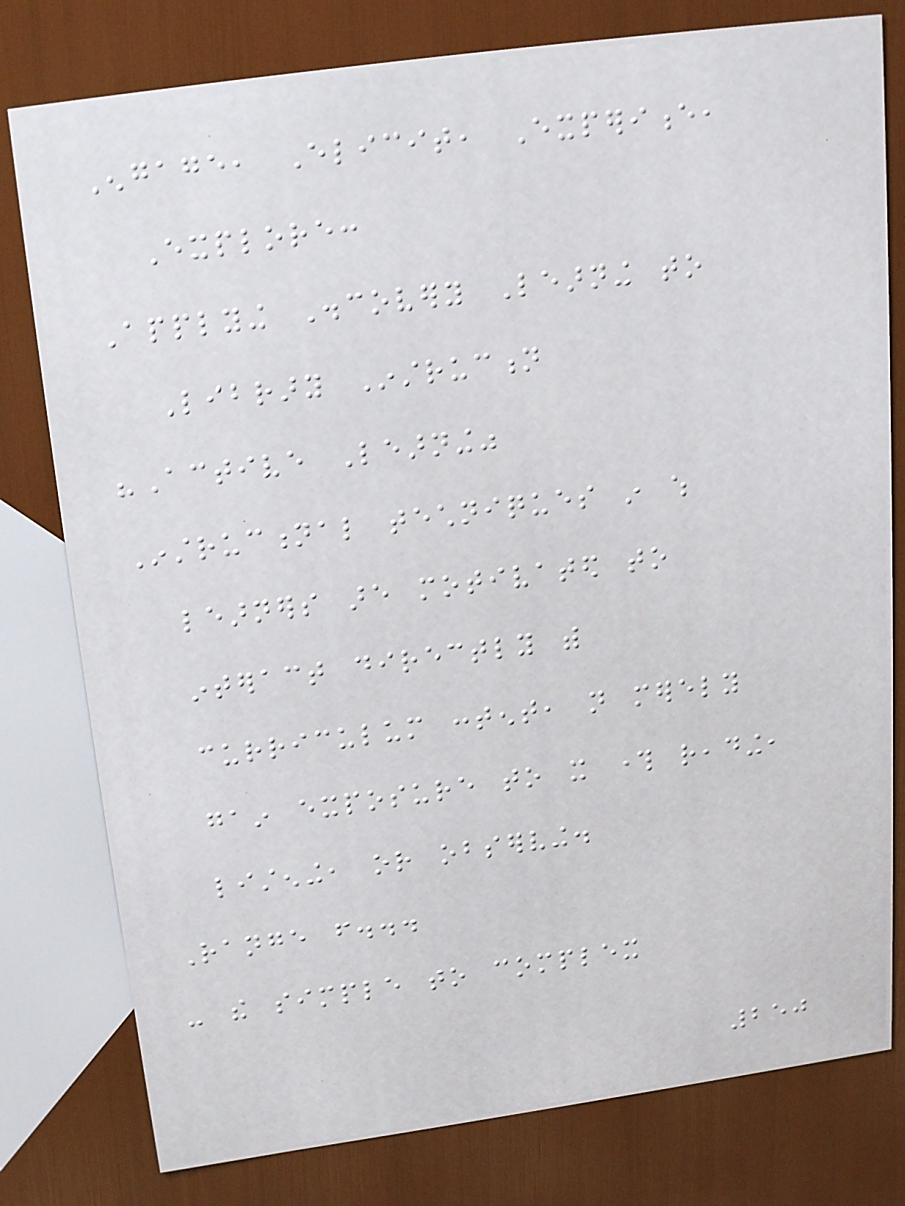Engage, Elicit, Experience,
Explore:
Applying Discovery Learning to
Library Instruction
"Active Learning"
Instructional techniques in which
learners are motivated to
interact directly with
curriculum content, not merely
gain exposure to it through reading,
listening, or observing.
Range from...
- the simple to complex
250
